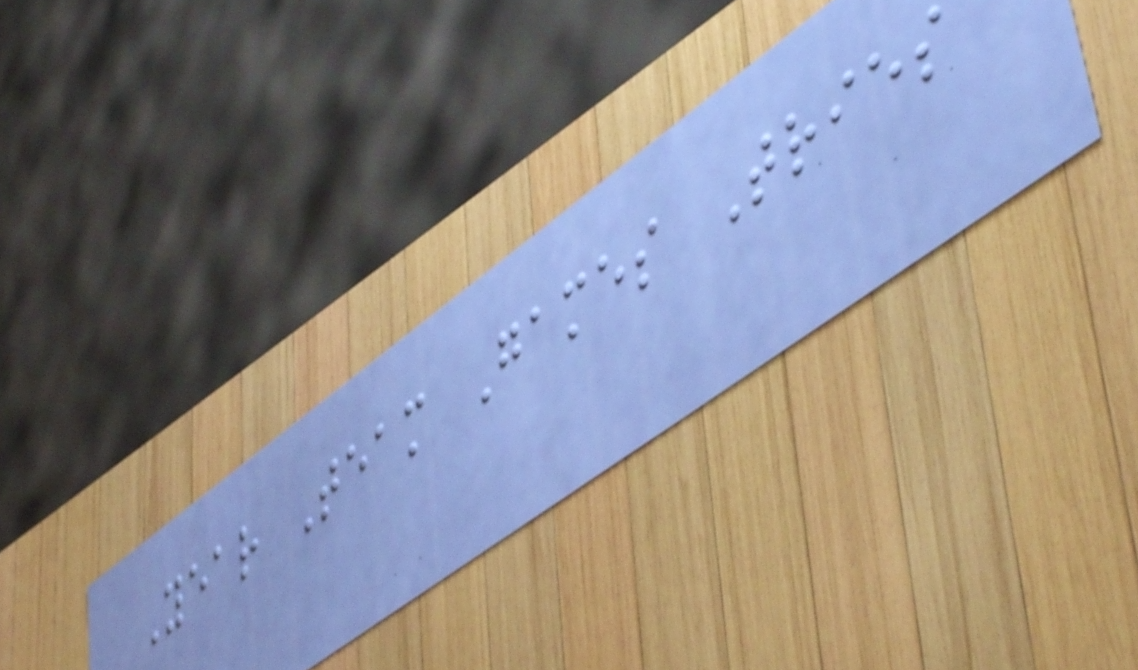Year Team Games Tries
